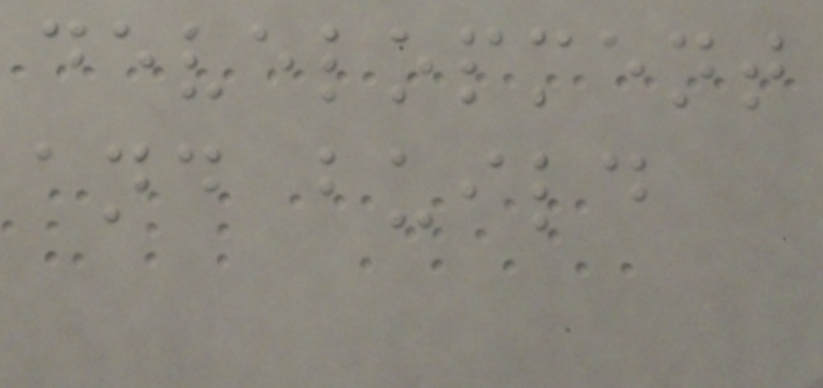development
and build
